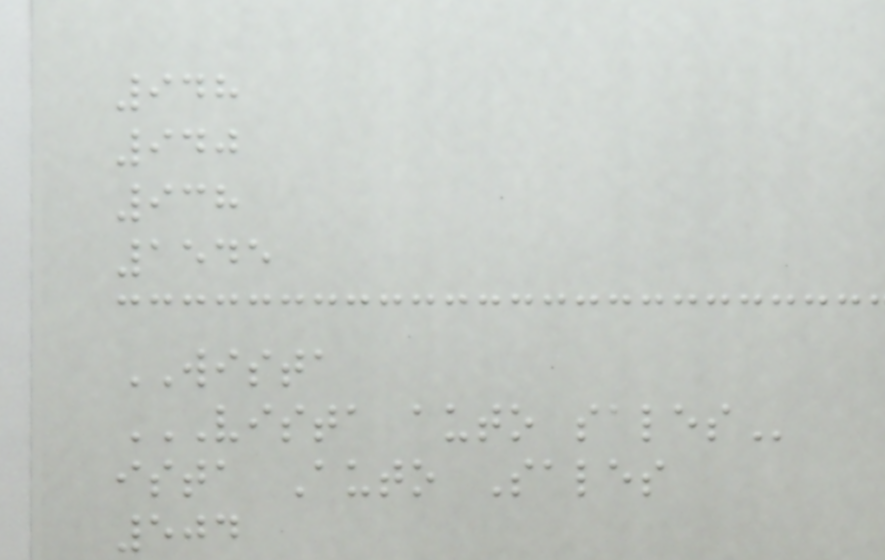948
940
938
1545
WISTA
VISTA AUTO SALES
ista Auto Sales
504
